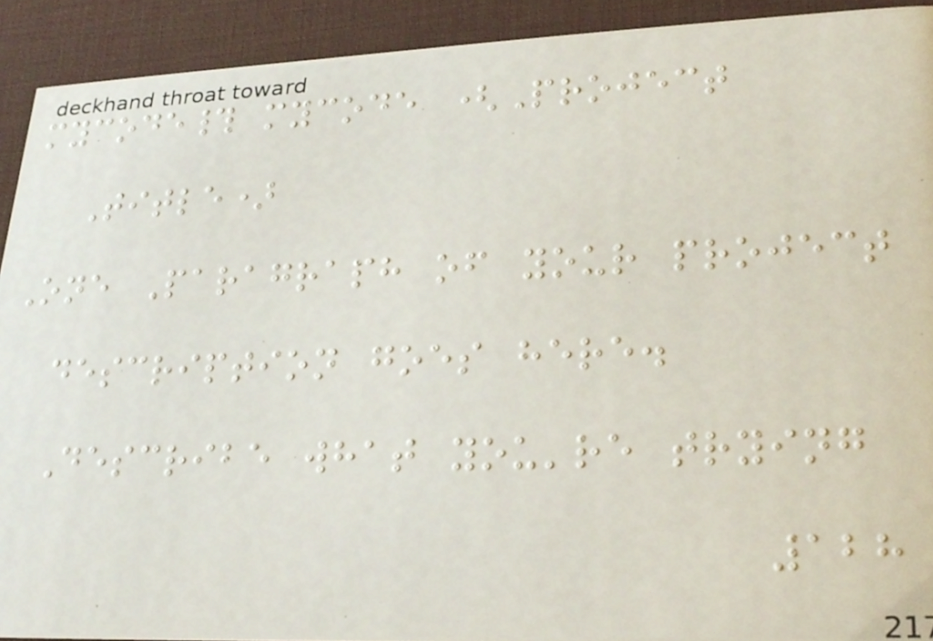mycode# mycode (Project
Title)
One Paragraph of your project
description goes here.
Describe what you're trying
128
